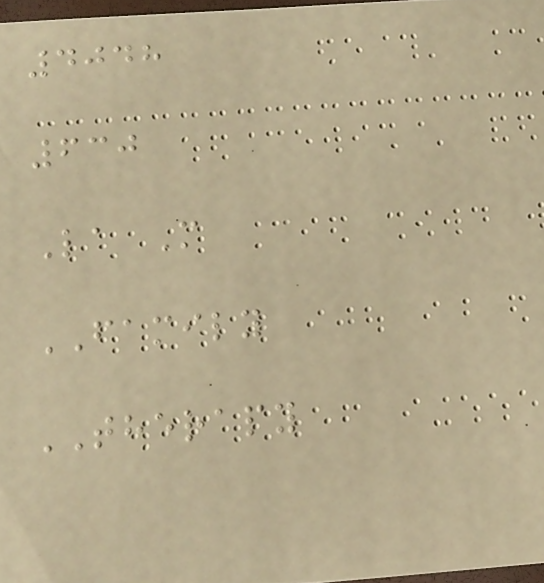4048
630
La M
FAMILY
THERAPY
